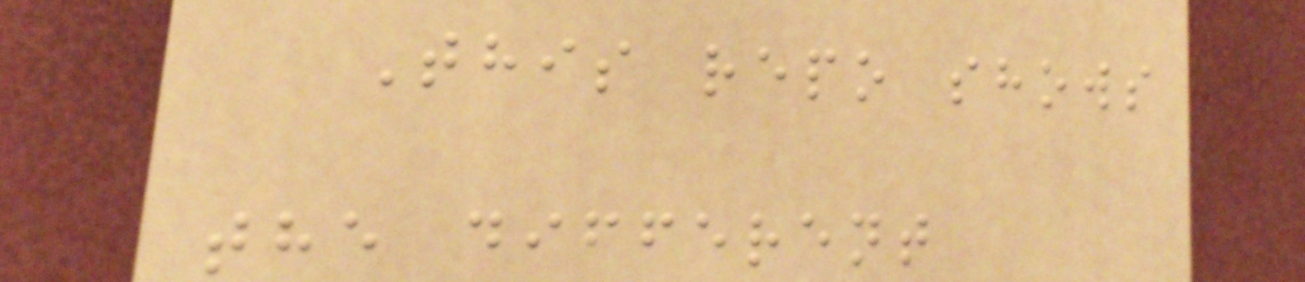This repo shows
the different
